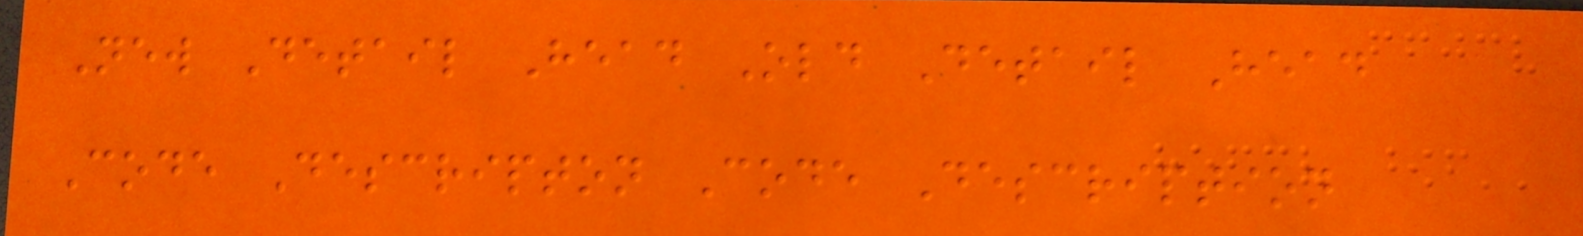New Detail Head Old Detail Head
Code Descripton Code Description
